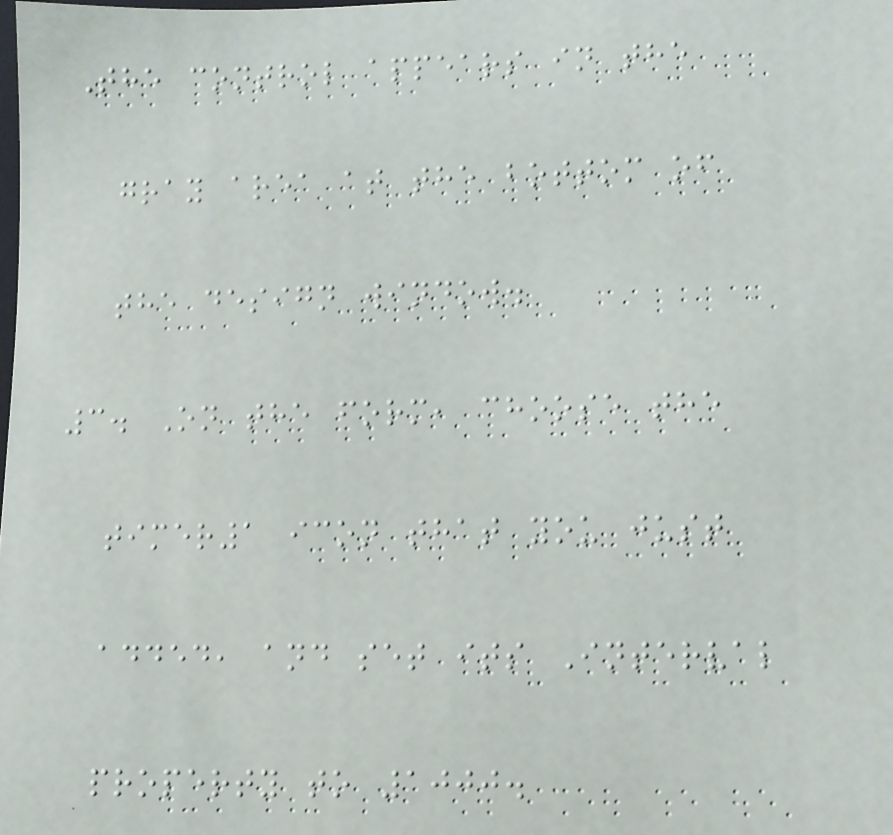The control appears in the
gray area at the bottom of
the design window.
3. On the form, choose the
timer1 icon that you just
added, and set its Interval
property to 1000.
